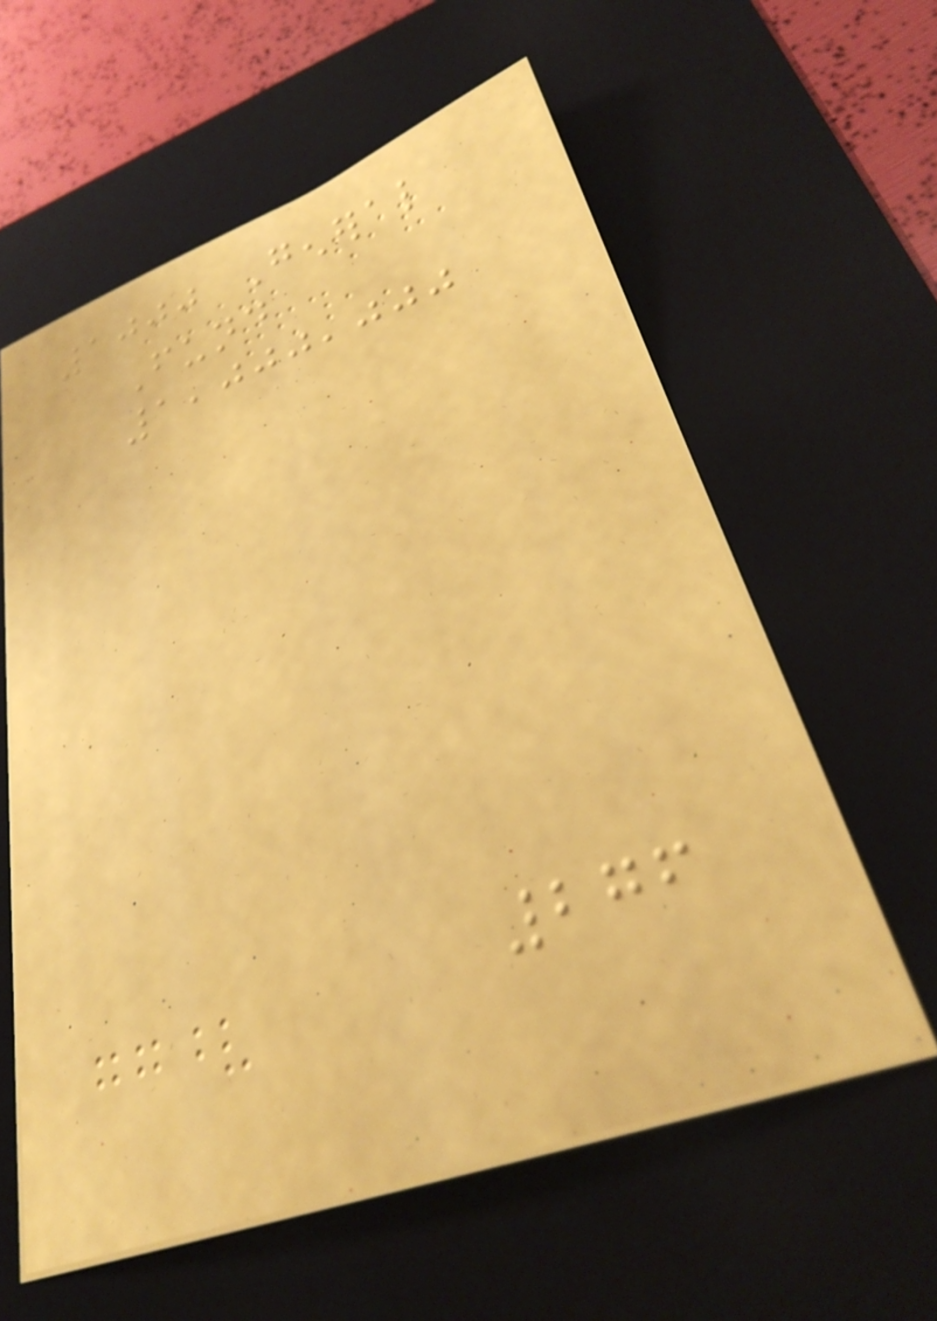1000 General
Fund
1,000,000
276
